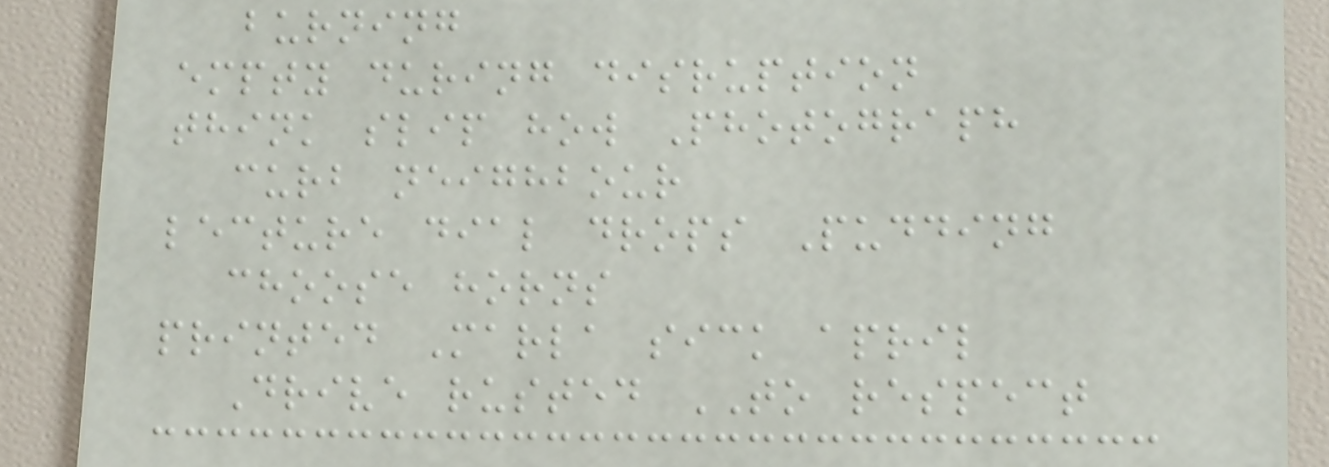burning
empty during disruption
think slip how Photograph
curb neighbour
lecture dial drops Pudding
choose horns
printed Marla sick april
Drive rusted TO respect
